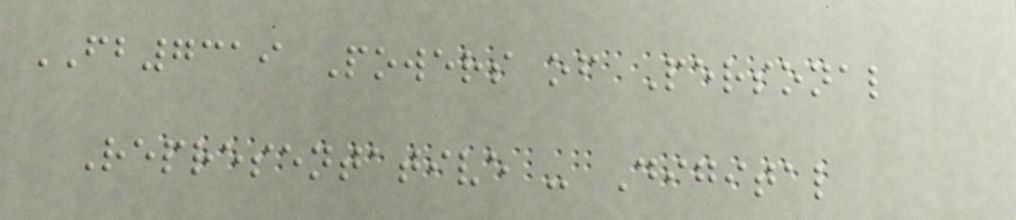FB7319 Powers of Personal
Representative - Digital
